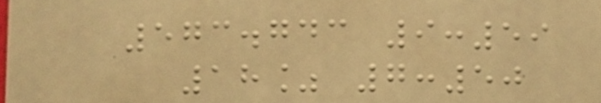573.743 9:59
18% 7:50
